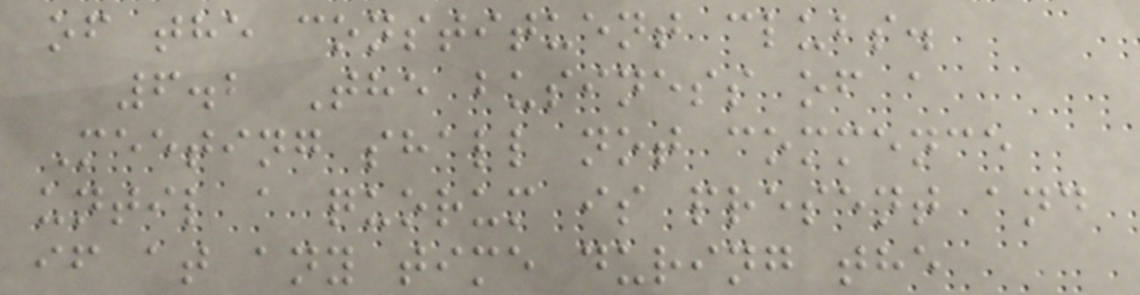of the constituent clubs.
6.2 The business of a
Meeting shall not commence
until a quorum is present and
if at any time during the
